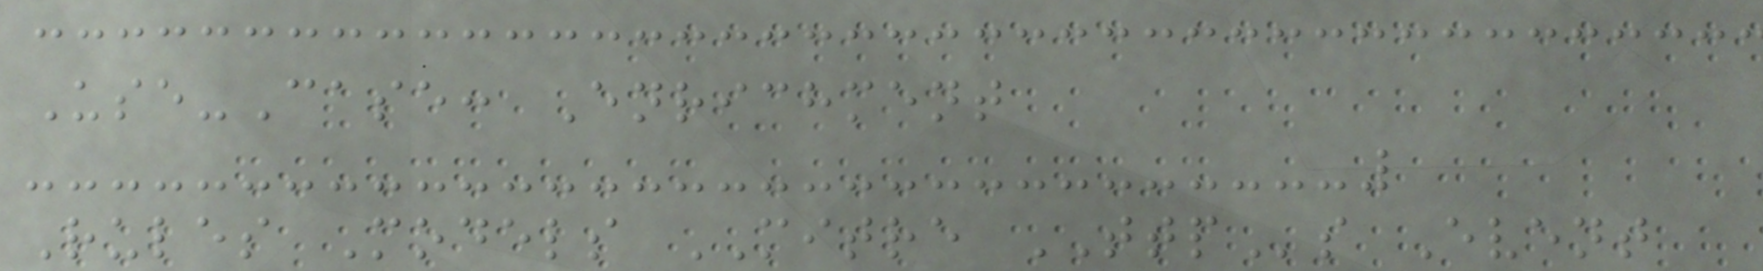Use-Case: Enrichment
Rules Models MITRE TTPs Event
